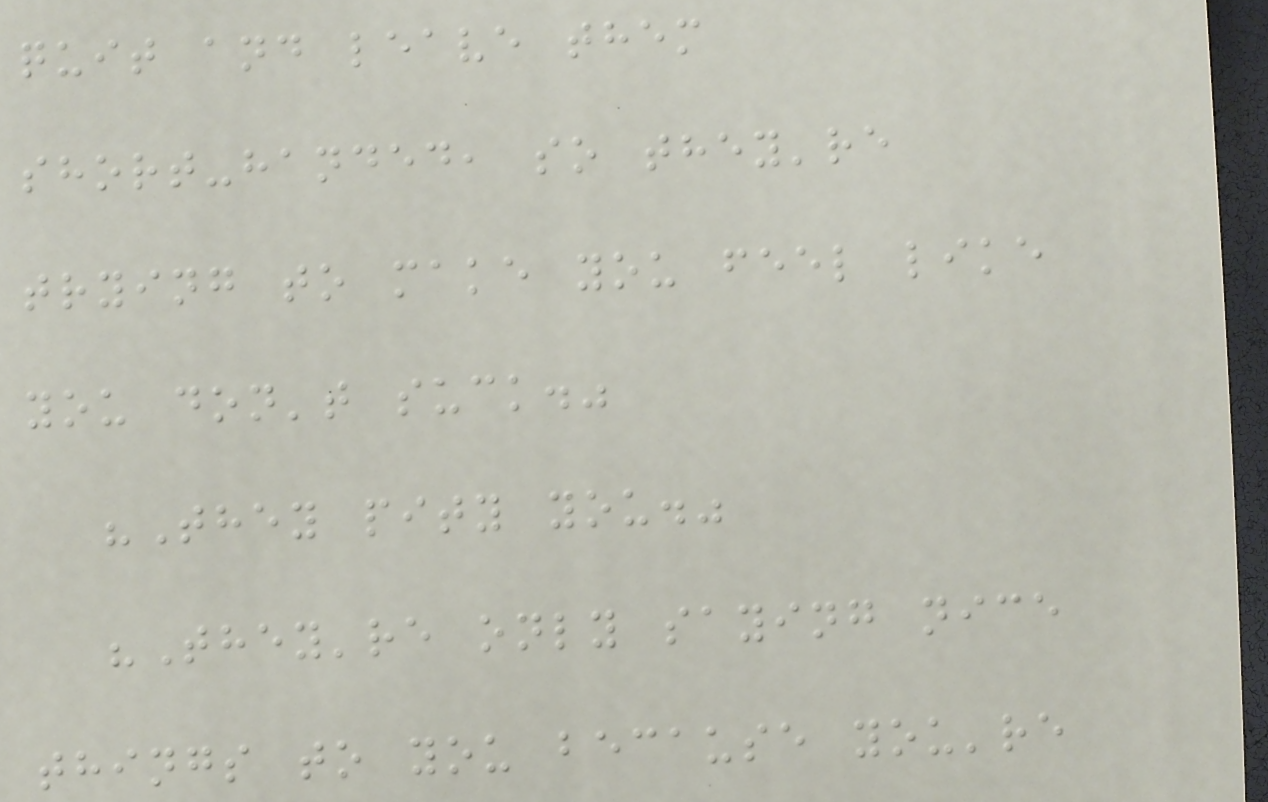quit and leave them
short-handed, so they're
trying to make you feel like
you don't suck."
"They pity you."
"They're only saying nice
things to you because you're
